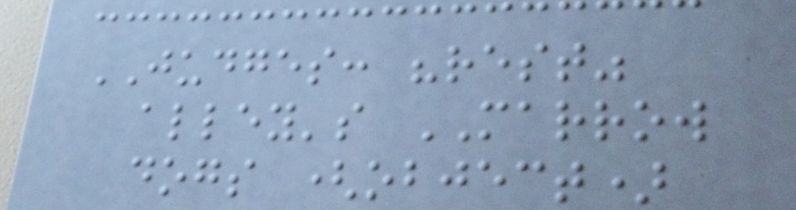JUDGES: "rest"
alley's MARROW
dogs (object)
